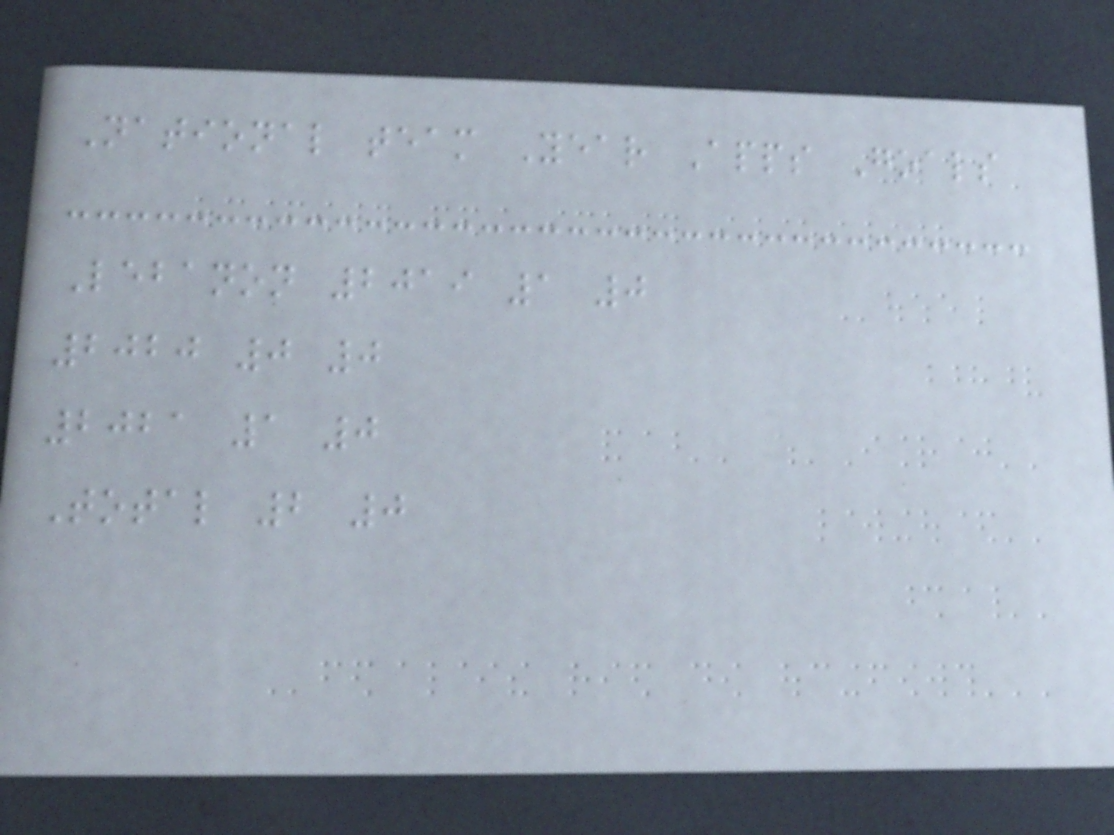National team Year Apps Goals
Lebanon 2019 1 0
2020 0 0
2021 1 0
Total 2 0
